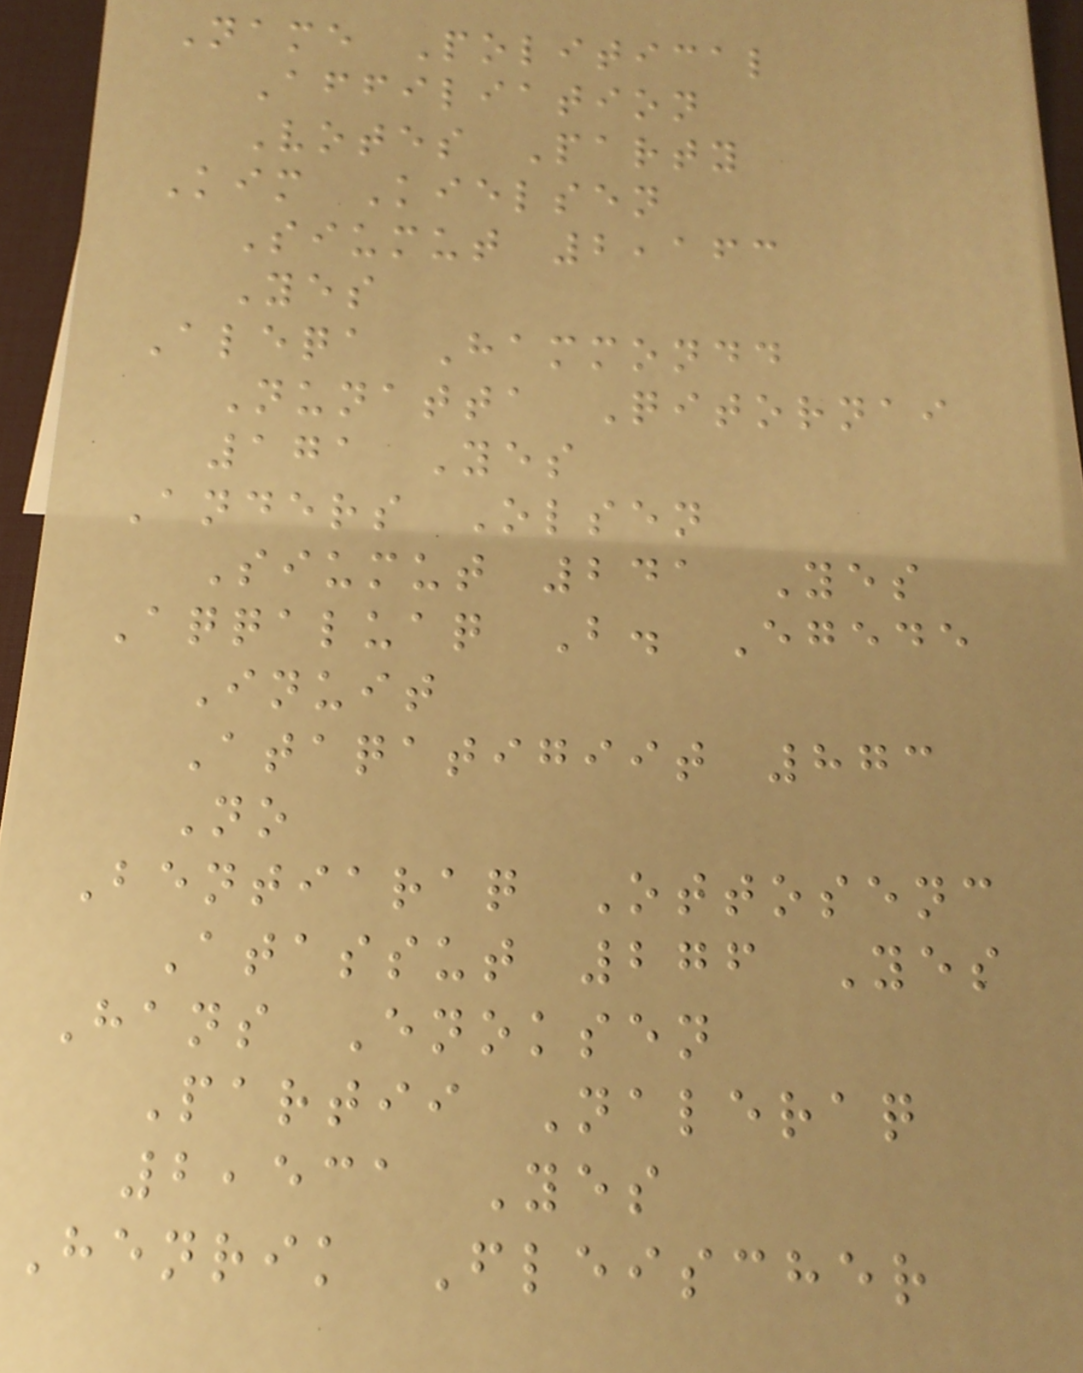Name Political
Affiliation
Votes Party
Kim Kielsen
Siumut 2,163
Yes
Aleqa Hammondd
Nunatta Qitornai
171 Yes
Anders Olsen
Siumut 241 Yes
Aqqaluaq B. Egede
Inuit
Ataqatigiit 873
No
Bentiaraq Ottosenc
Atassut 276 Yes
Hans Enoksen
Partii Naleraq
2,531 Yes
Henrik Fleischer
